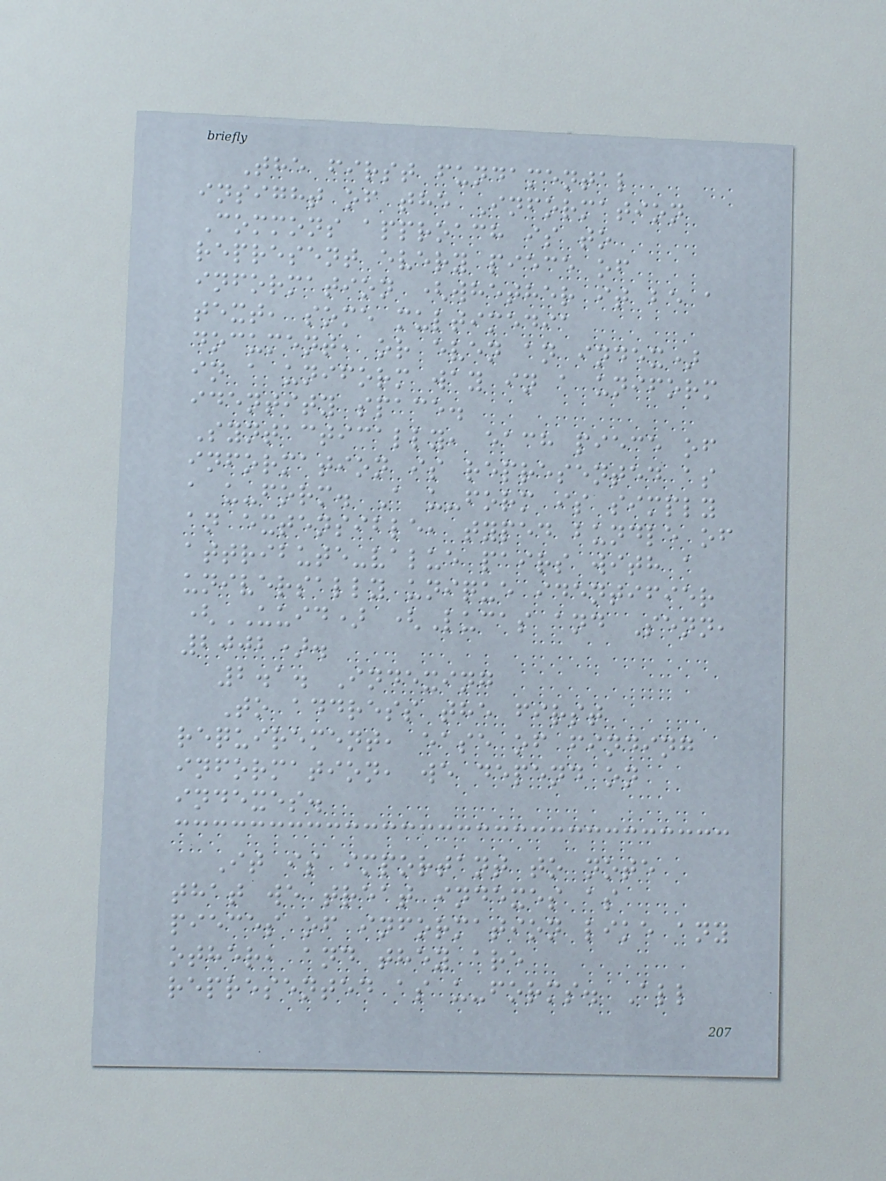The first fundamental
insight of the Information
Commons approach is to
represent every piece of
information (whether it be a
text, some multimedia
document, or even an index)
in a uniform way in a uniform
identity space.
Syntactically, each piece of
information is represented as
a u-form. A u-form is simply
an extensible, typed bundle of
attribute-value pairs with a
universally unique identifier
(UUID) (Lucas and Senn,
2002).
2.1. Indexing
To address the first
requirement, ease of finding
information, we depend on
indexes.
It is important to note
that we treat indexes as
pieces of information like any
other, and they are
represented as u-forms. All
